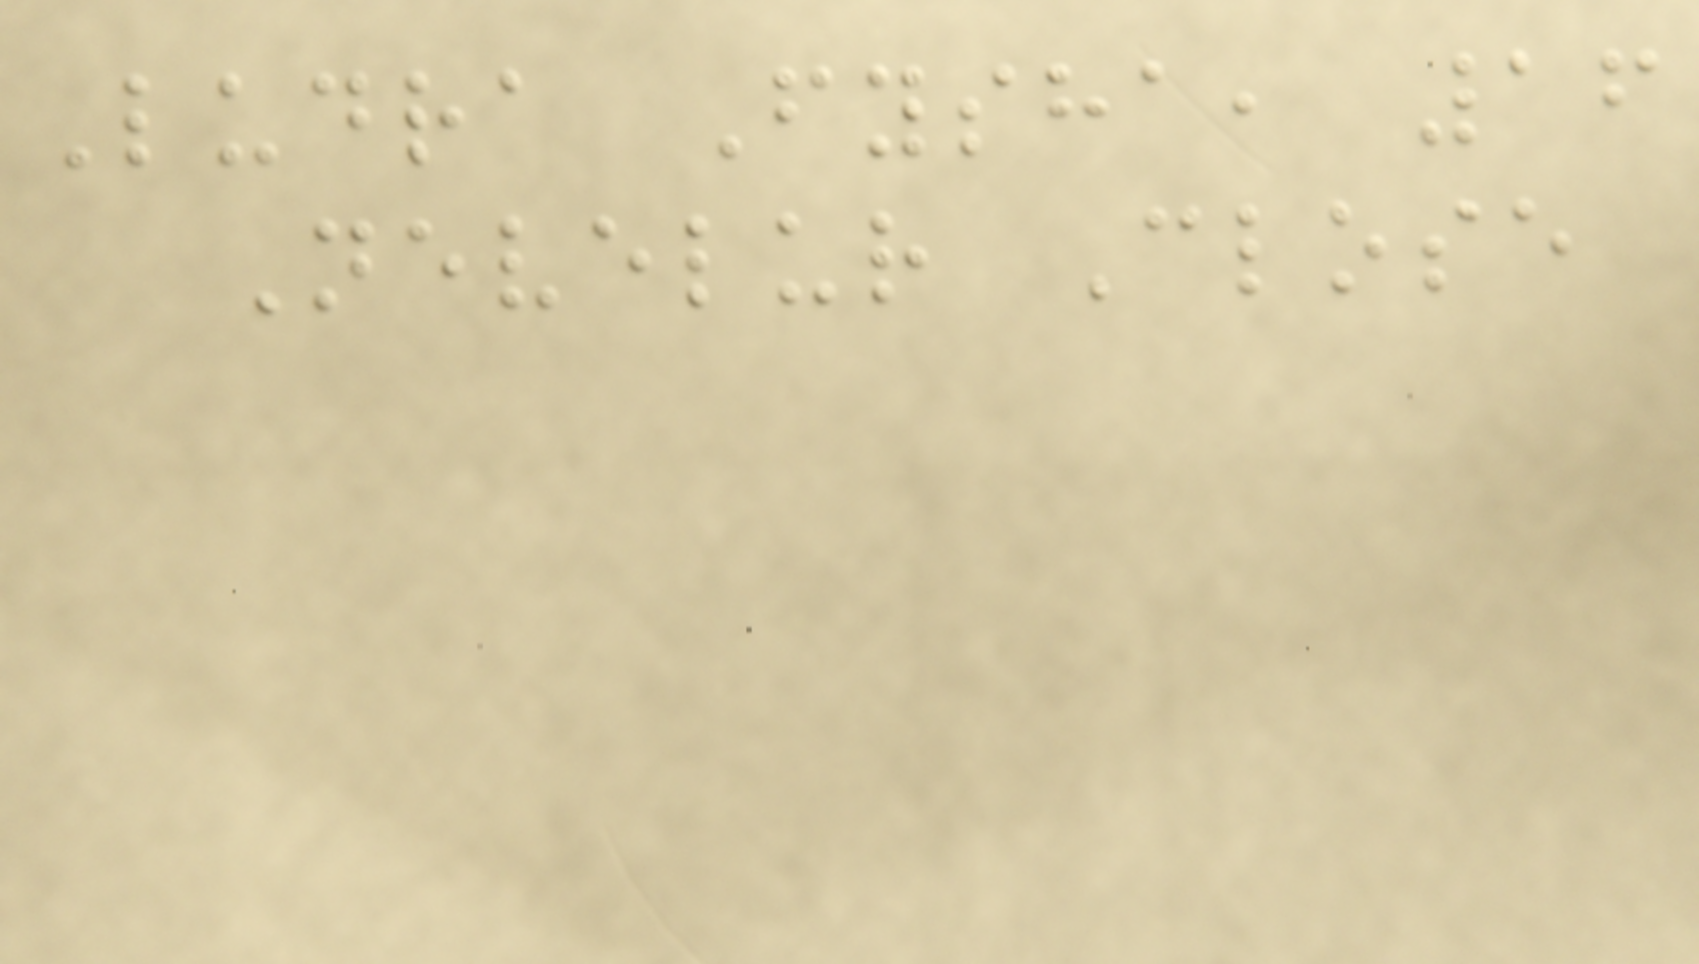Ludra Fysha, 16
Nevelur Close
